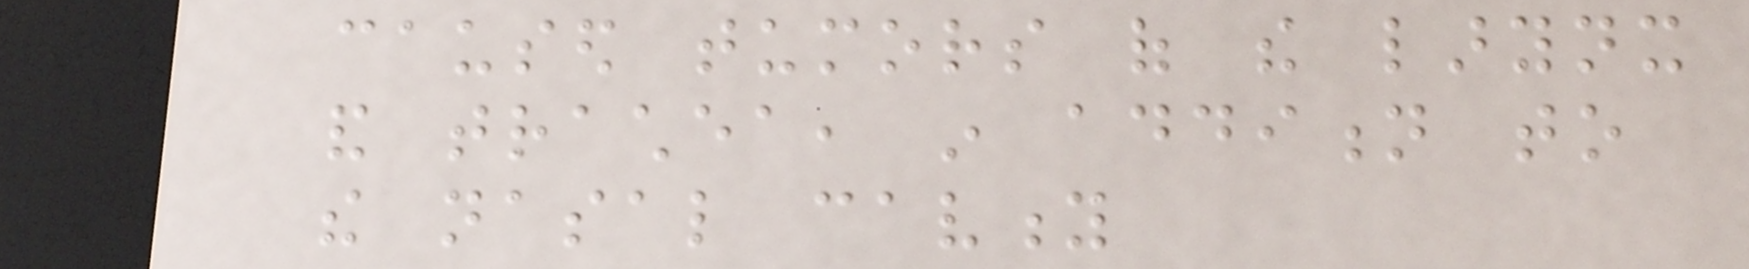caused tumors of the larynx
and trachea, in addition to
the nasal cavity
